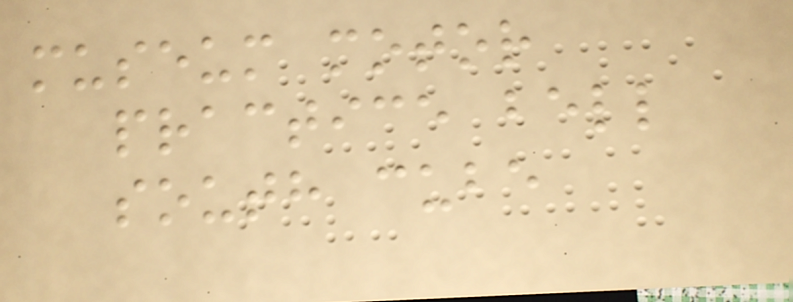museum motor
practice bell
south cube
